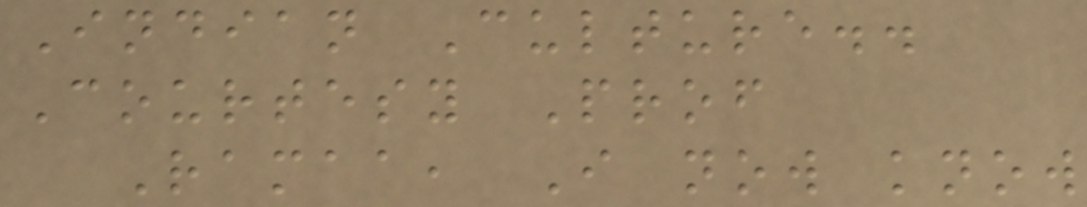Indian Culture..
Courtesy Prof
Ramaa, I now know
